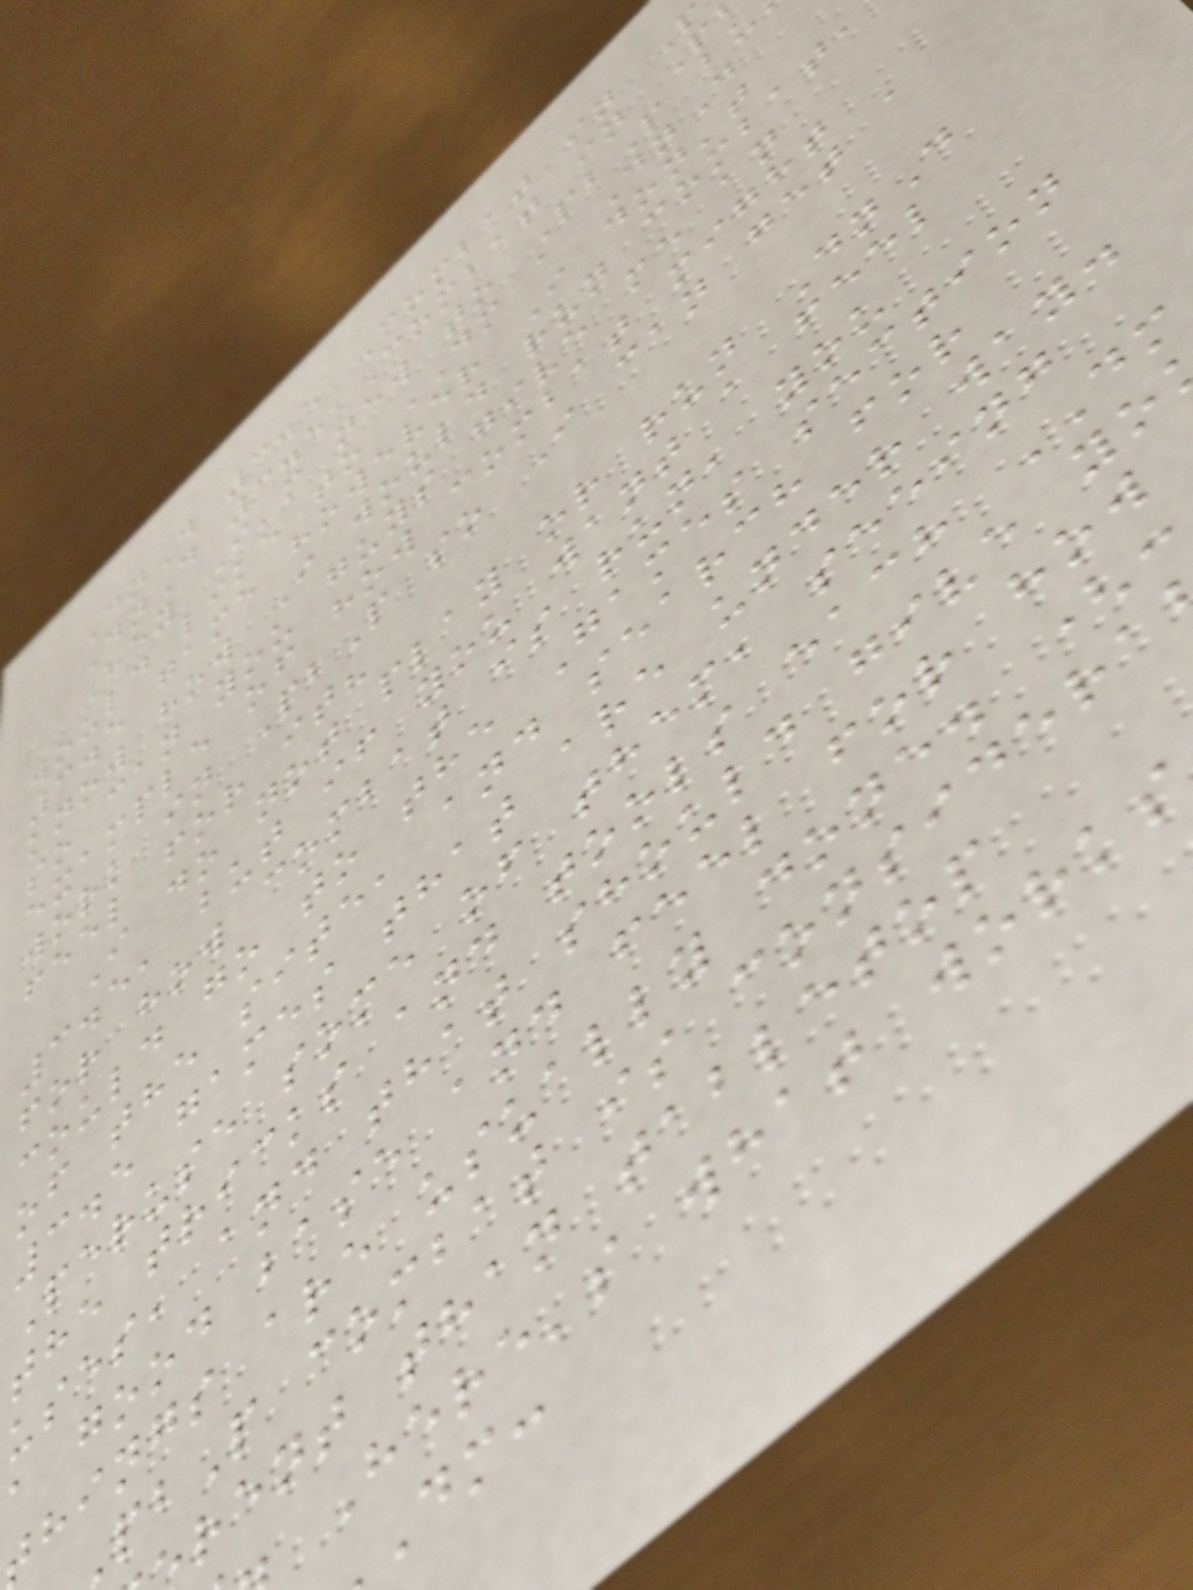DnD 3.5 Combat in P
DnD 3.5 Combat in P
Hey I'm new to PbP bu
would like to DM a DnD
3.5 game however I don't
know how I would run combat,
so can you guys give me an
example of how combat might
work in PbP so I can get a
feel for it?
I do not play or run DnD
3.5, but if you want a feel
for how combat is run, you
could go to the Games section
of the site, and search for
3.5 games that are under way.
Peruse some of them, seeing
the tricks and tools each DM
uses, and that should give yo
a good base and feel for how
hings are usually done. (:
bP combat is considera
rent than tabletop
Here's what works
